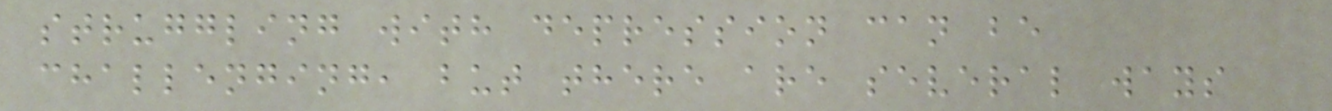struggling with depression can be
challenging, but there are several ways
